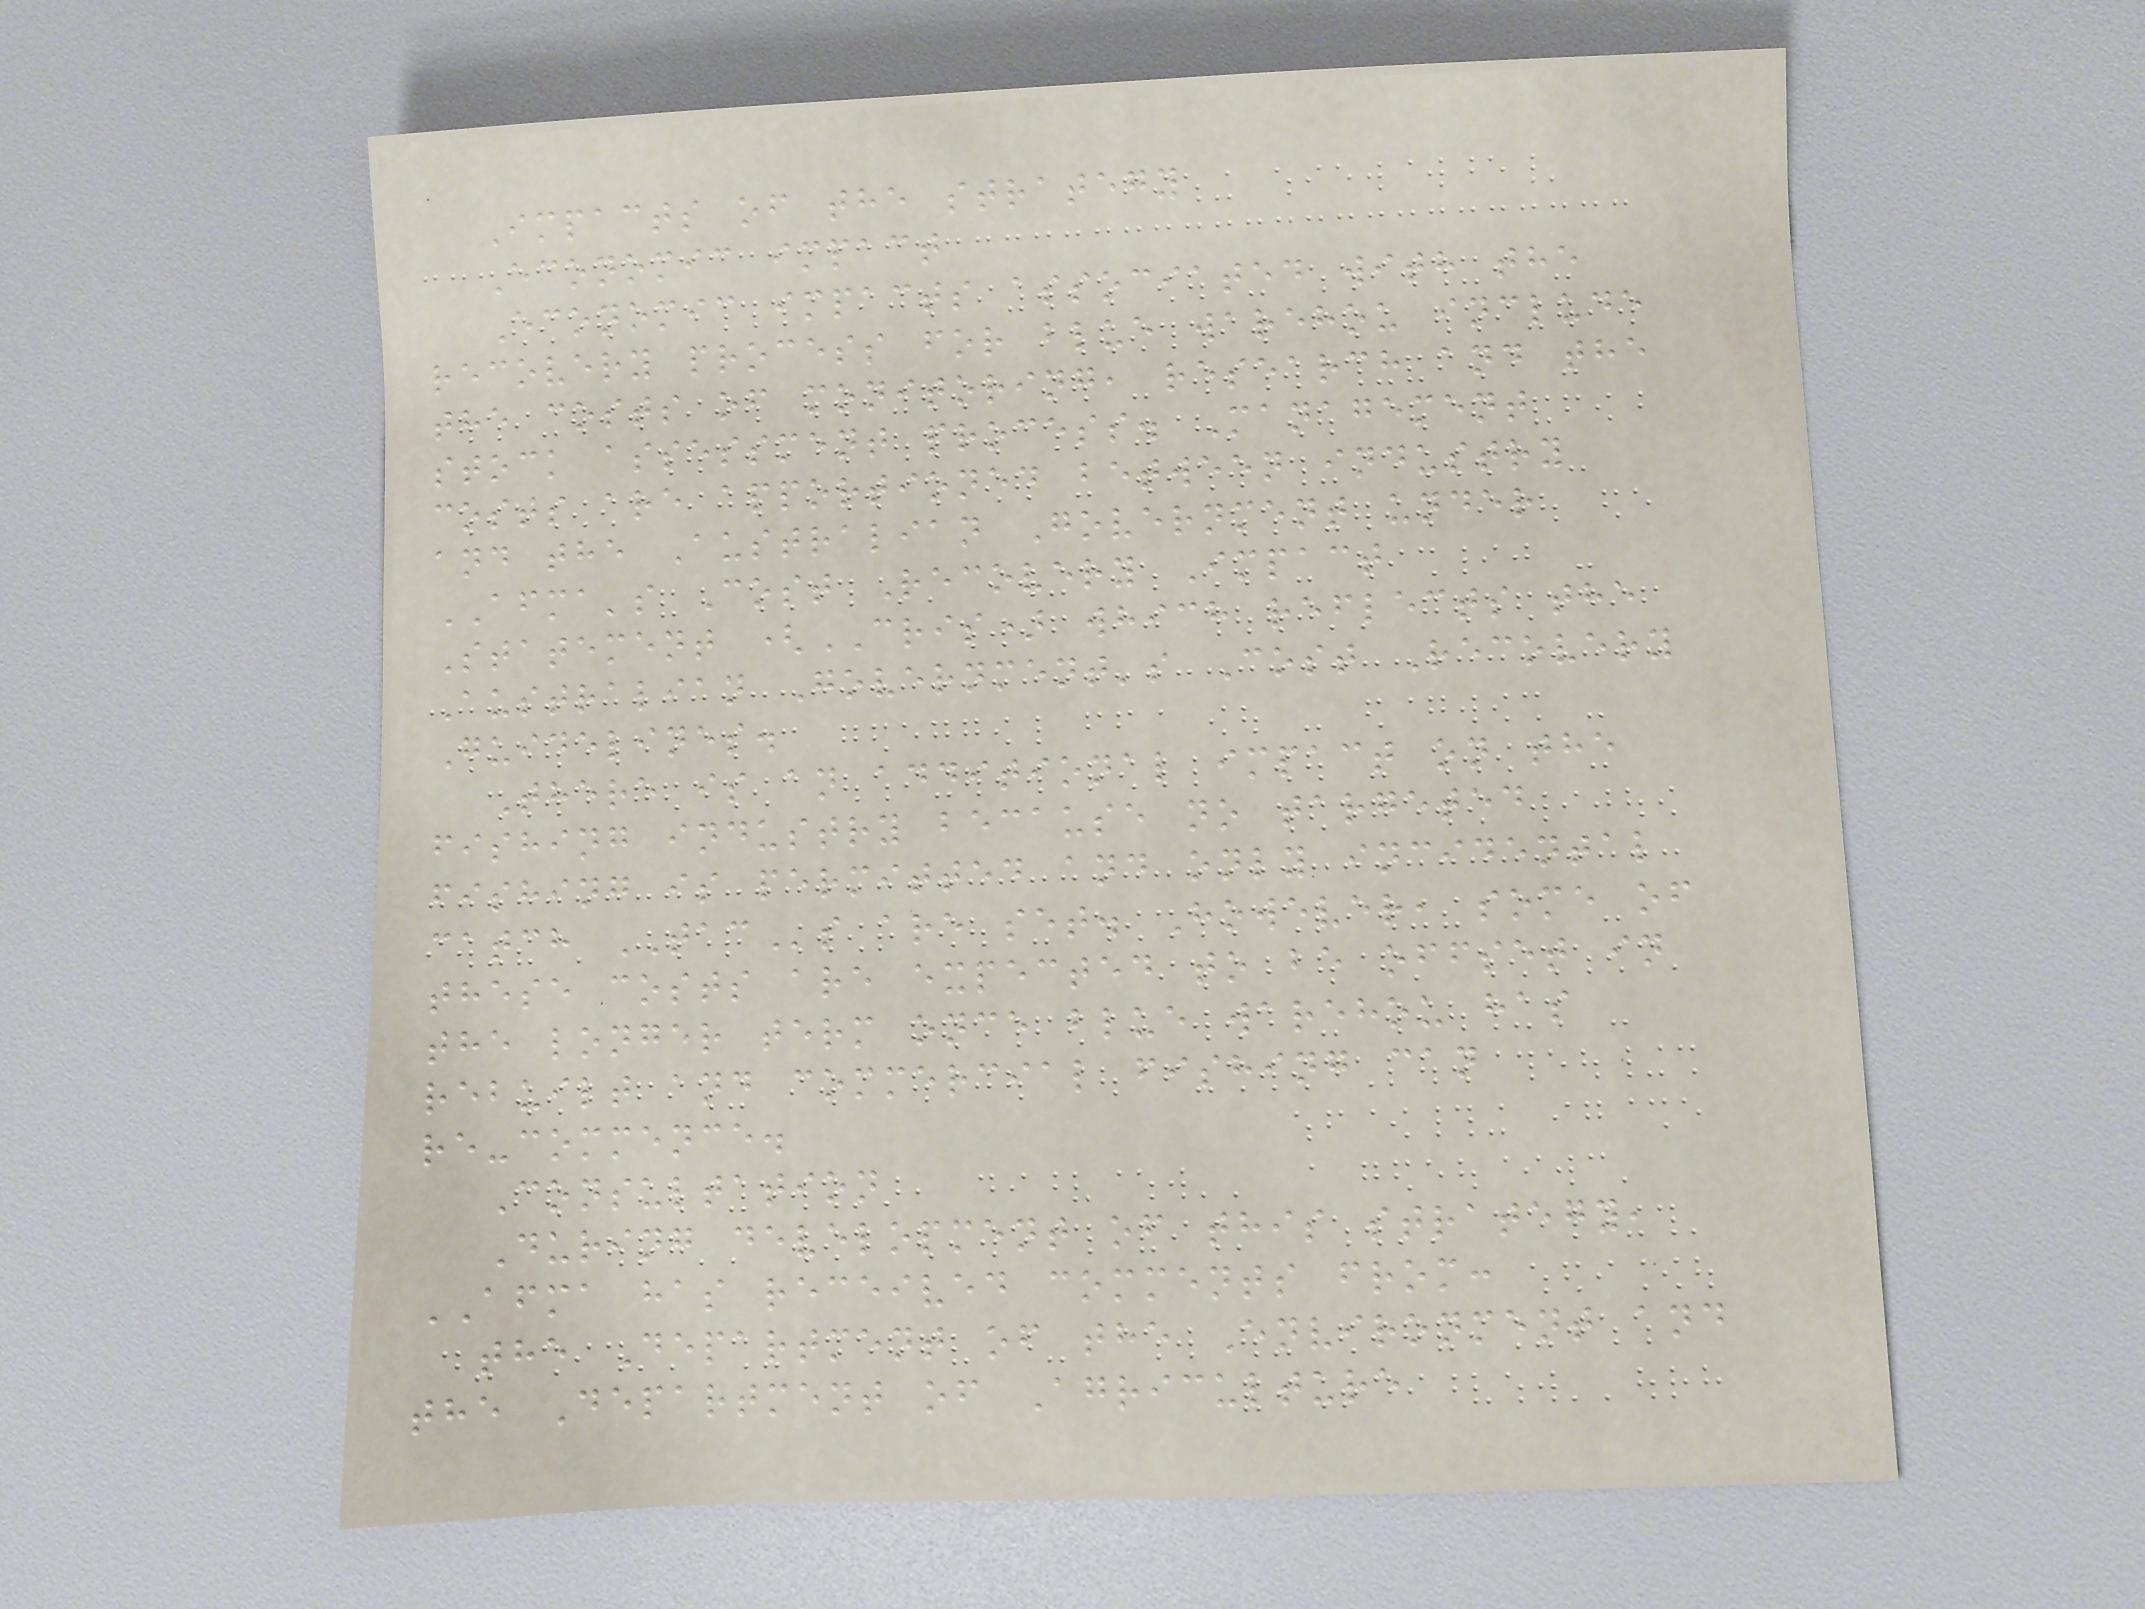Impacts of the strategy
Economic impact
Economic impacts associated with the
recovery process for blue warehou include
the costs of monitoring, research and the
stock assessment process. Management
costs are apportioned between industry
and the Australian Government under
AFMA's Cost Recovery Impact
Statement (CRIS) which reflects the
Australian Government's Cost Recovery
Guidelines.
There is an additional impact on the
fishing industry because no targeted
fishing is permitted and only incidental
catch TACs are set. However, some of
these costs are expected to be offset in
the longer term once blue warehou has
rebuilt and commercial fishing can
re-commence.
Consultation
During development of this strategy,
AFMA has received comments from:
the Department of the Environment and
the Department of Agriculture
